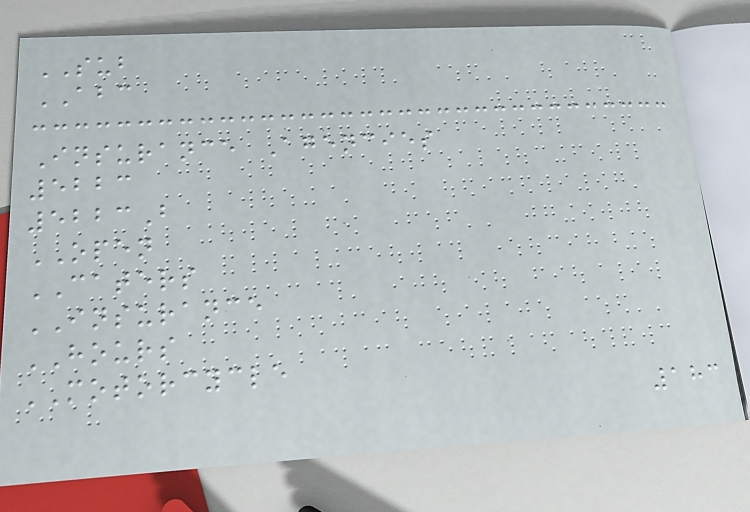SUB
ABC
Insurance Agencies
5223
5223B
OPEN
CATERS
INSURANCE
HOURS
MOTORCYCLE
183
